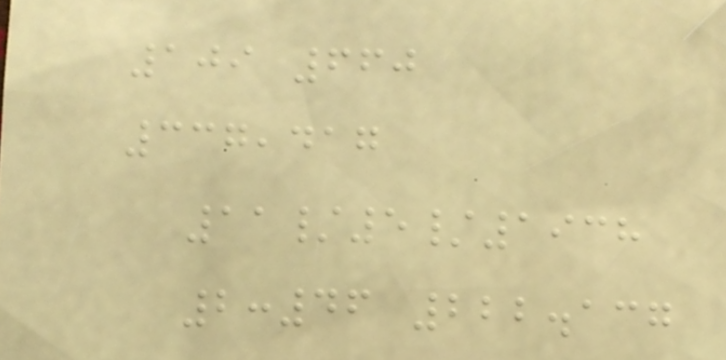109 660
337,417
11/5/1938
2:46 222.137
